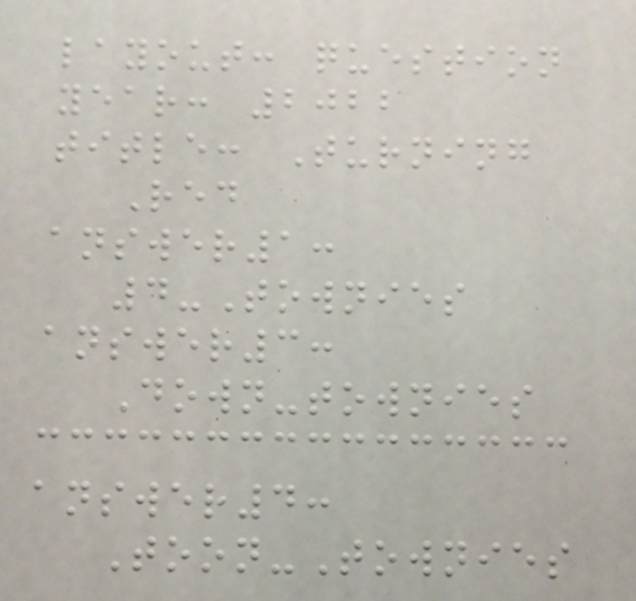layout: question
year: 2022
title: Turning
Red
answer1:
4-Townies
answer3:
Down-townies
answer4:
Toon-Townies
